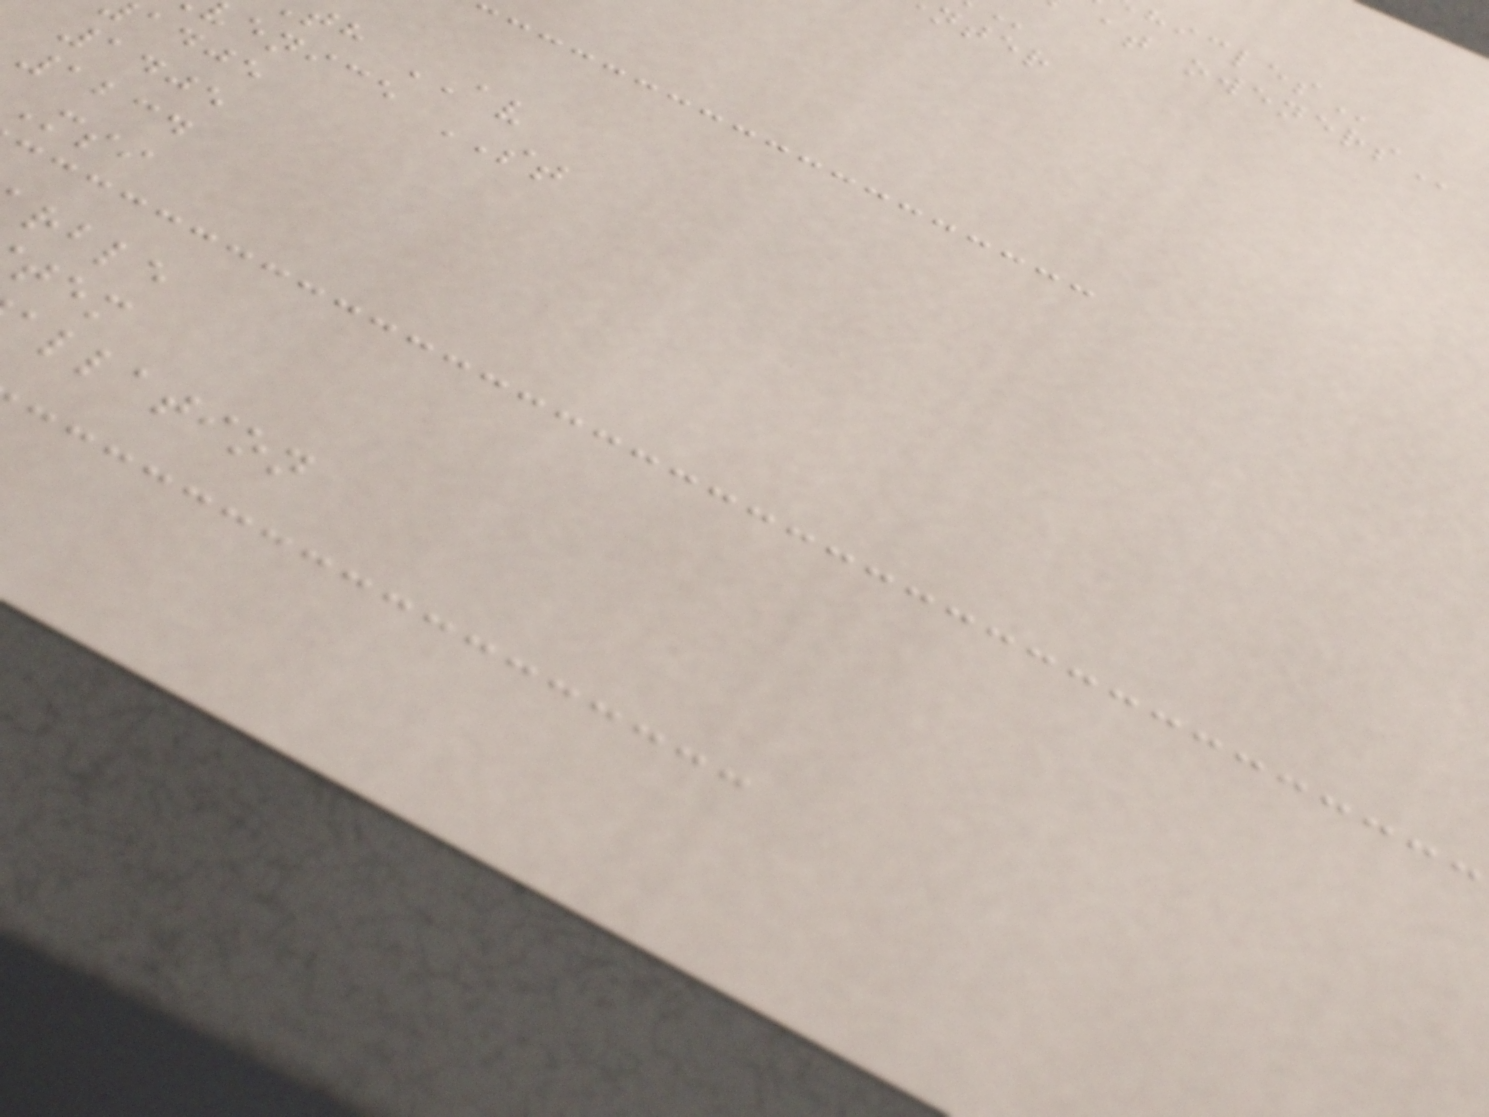th AV
enice ST
adje
1405
1234
rble
allation
